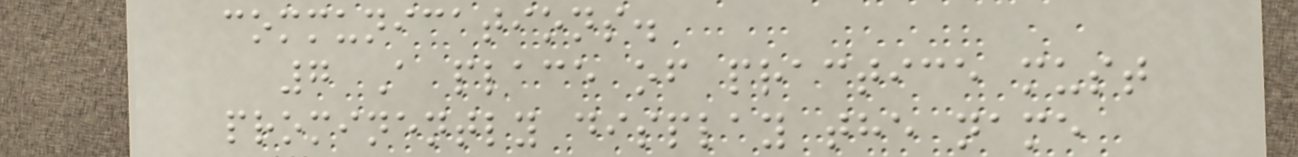communications.
7 A place of practice must
prominently display the name
